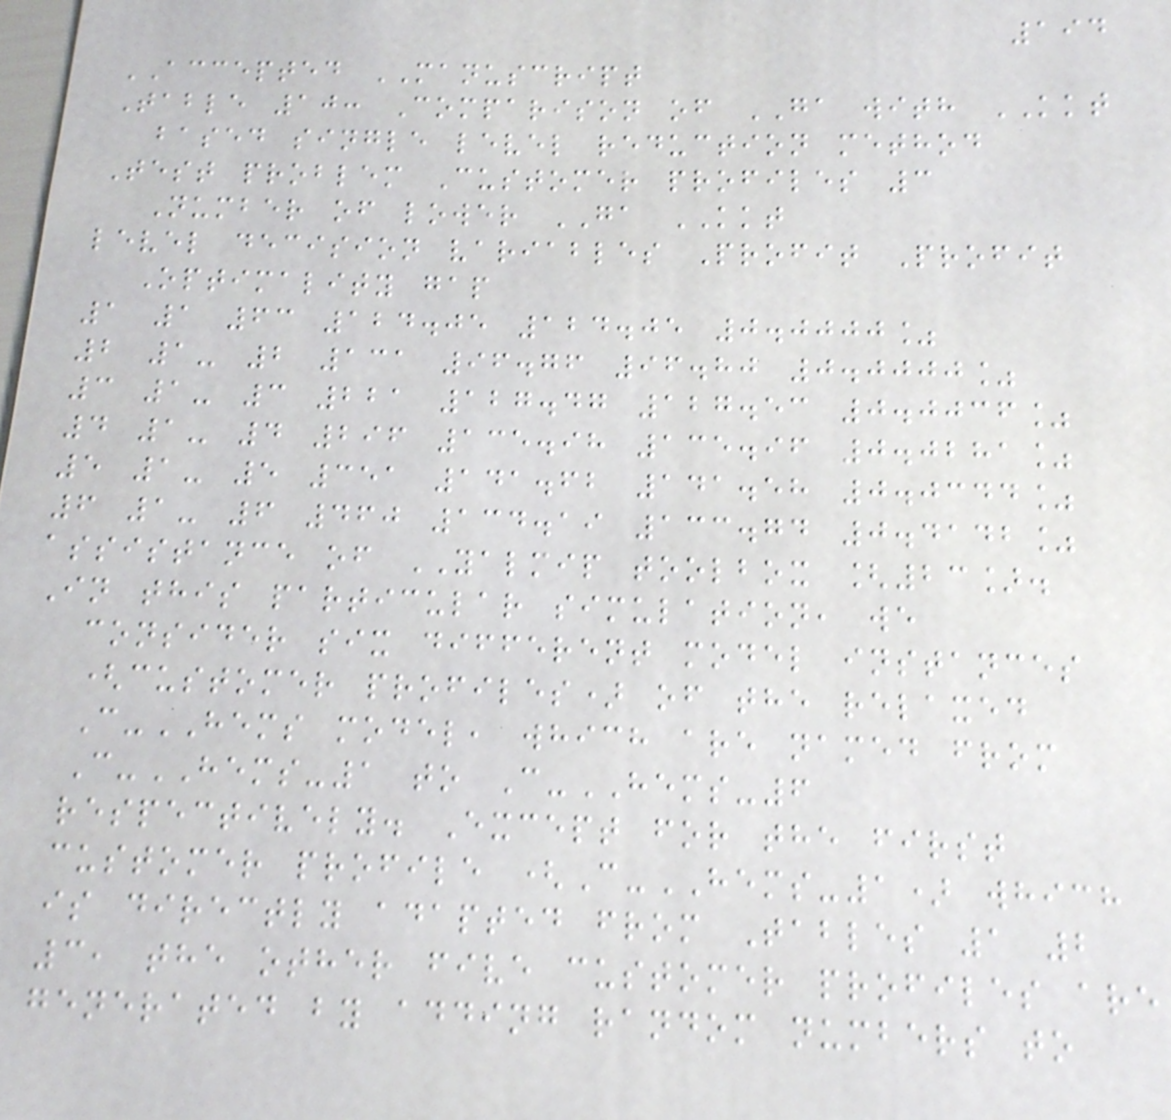194
ACCEPTED MANUSCRIPT
Table 10: Comparison of GA with KKT
based single level reduction method
Test problem Customer profiles 3
Number of lower GA KKT
level decision variables Profit Profit
Optimality gap
1 1 63 124.05 124.05 0.0000%
2 1- 2 131 96.76 96.80 0.0000%
3 1- 3 221 127.47 127.53 0.0036%
4 1- 4 296 135.98 135.96 0.0281%
5 1- 5 351 141.62 141.58 0.0344%
6 1- 6 460 134.19 133.74 0.4142%
assistance of YALMIP toolbox [23].
In this particular simulation, we
consider six different model instances
(customer profiles) of the relaxed
C-HEMS model, which are named from
C-HEMS-1 to C-HEMS-6
respectively. Except for the first
customer profile (C-HEMS-1) which
is directly adapted from Tables 1 2
3, the other five customer profiles are
generated by adding random numbers to
